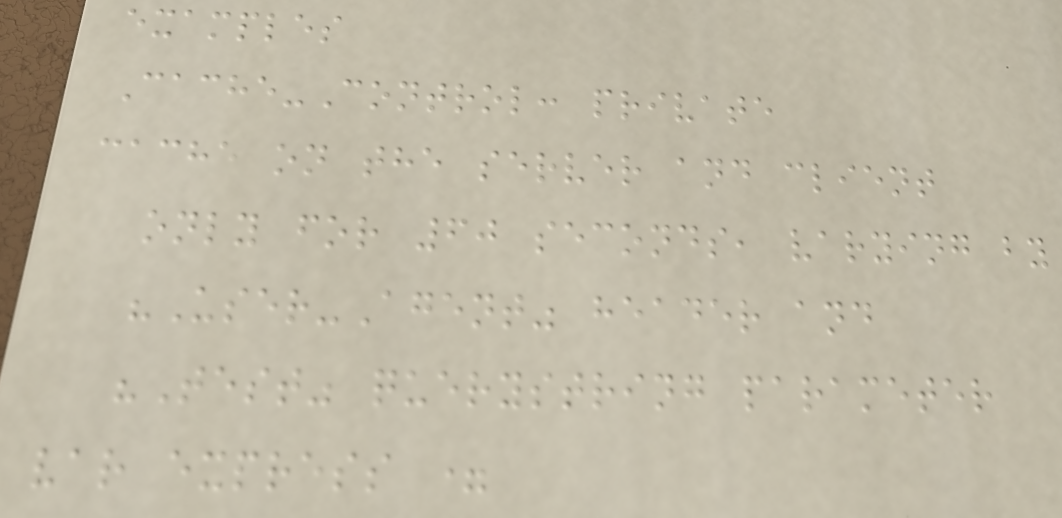examples
Cache-Control: private
cache on the server and client
only for 60 seconds, varying by
"User-Agent" header and
"Test" querystring parameter
var express =
